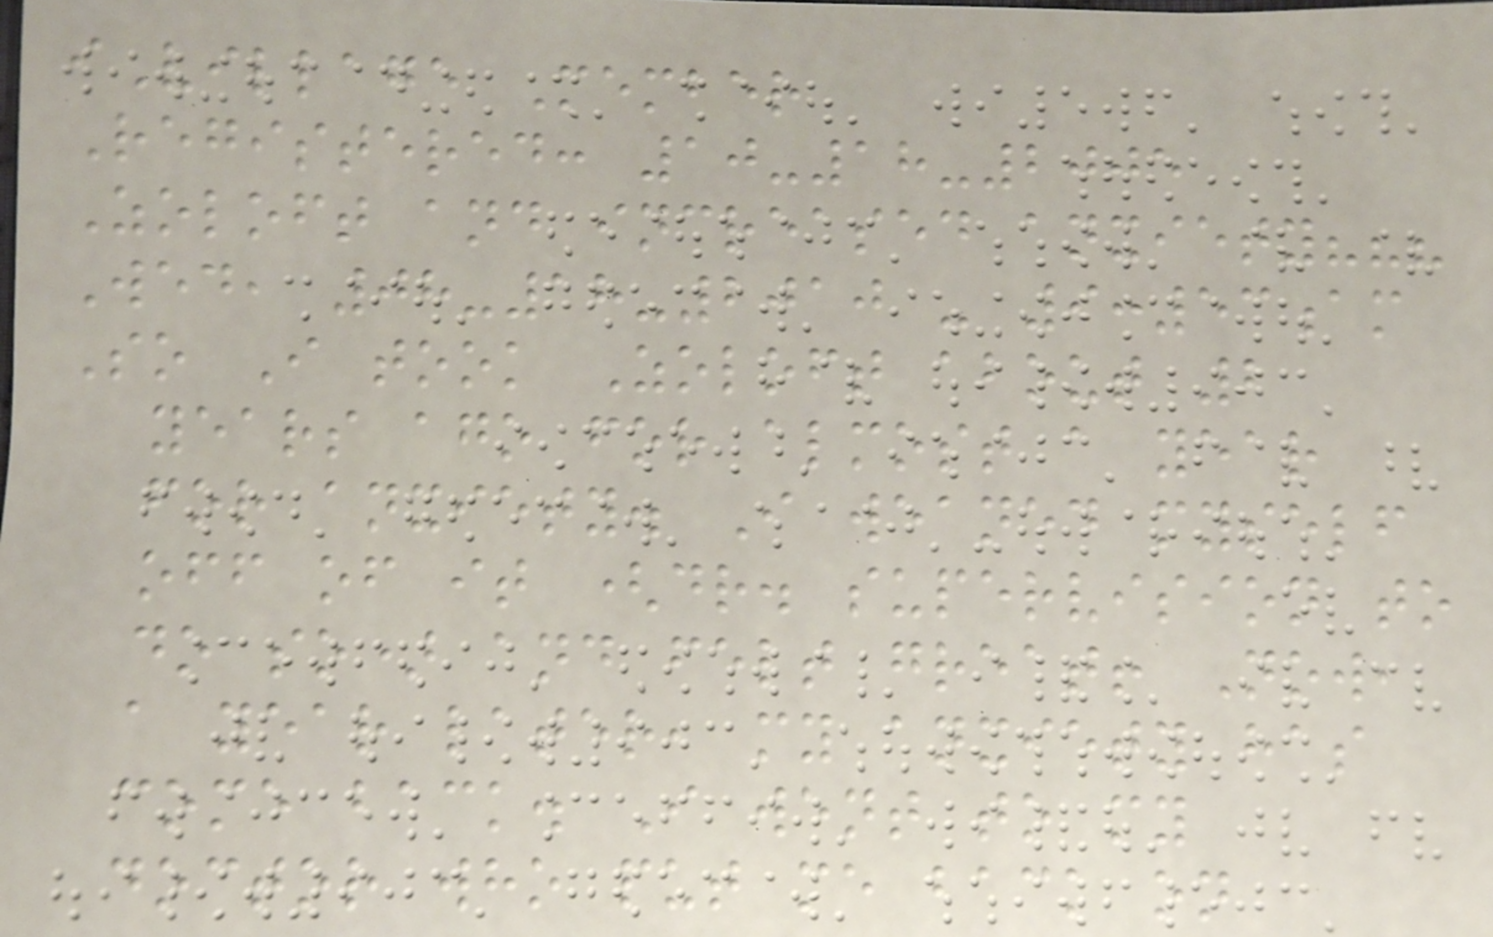iVillage Member
Registered: 10-18-2005
Zoloft and increased anxiety???
Wed, 08-18-2010 - 9:53am
So I took Zoloft about 2
years ago for almost a year
for anxiety. I weaned myself
off of it (dr. supervision to
do so) and felt great! Now,
a year later, my anxiety has
come back. I went to my
doctor who put me back on
